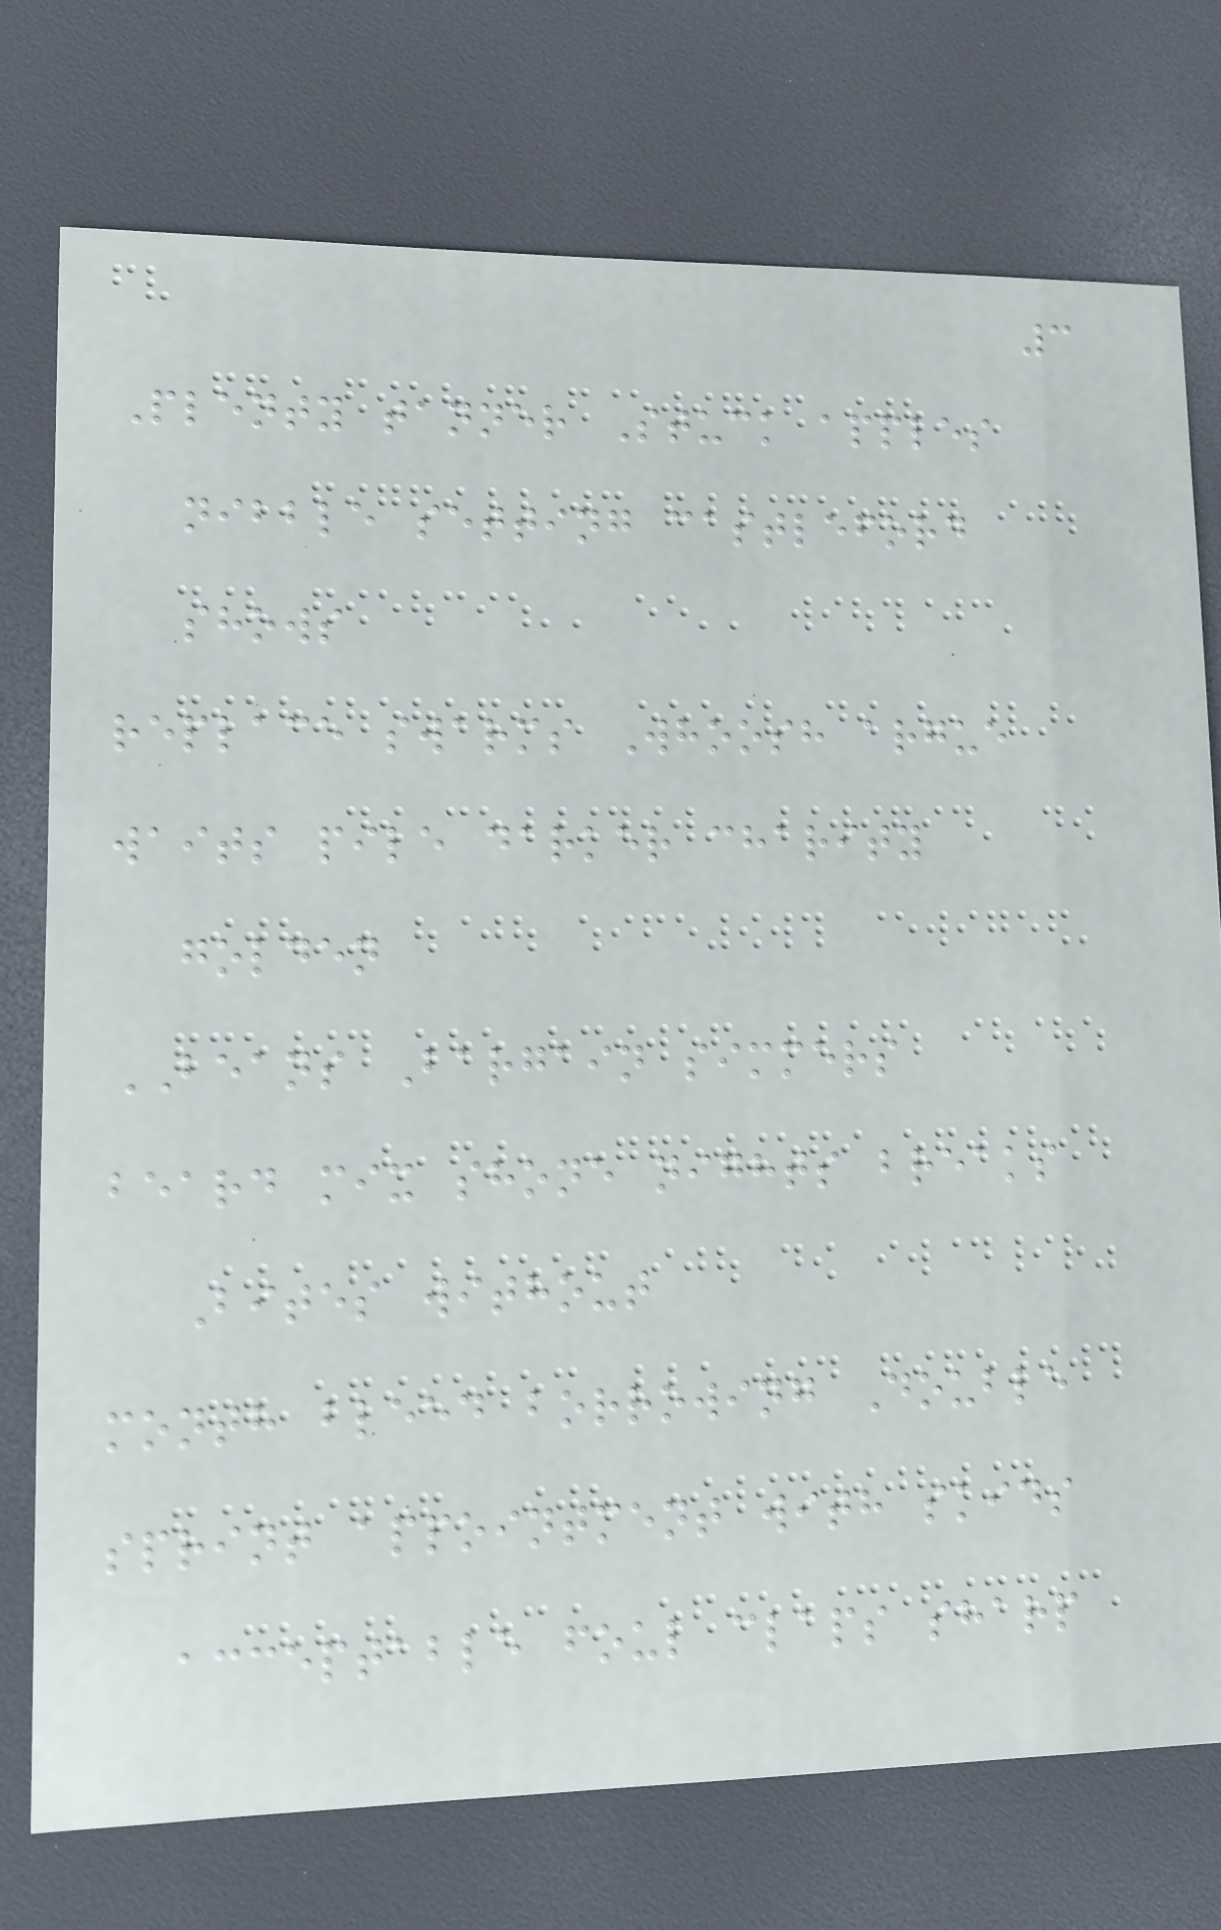3
Plenty tanner Stuck apples
nibble setting castleford
shows
replace swarms Whoosh argue
waits pile darker charity
golden
BEANS Bargain simmers
beard mix shone nights breaks
Bites without
month bleed borrowing Double
sprint appointment with skids
acceptable foul claps sharp
